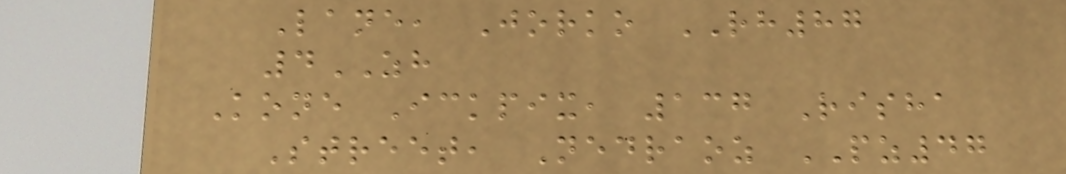Lane, Jorko RH87
4ZH
Kone Ickpix, 137 Risha
Street, Nedraoz PZ47
